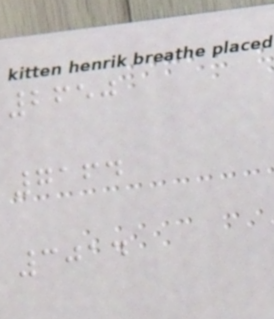2650
7164
3014
